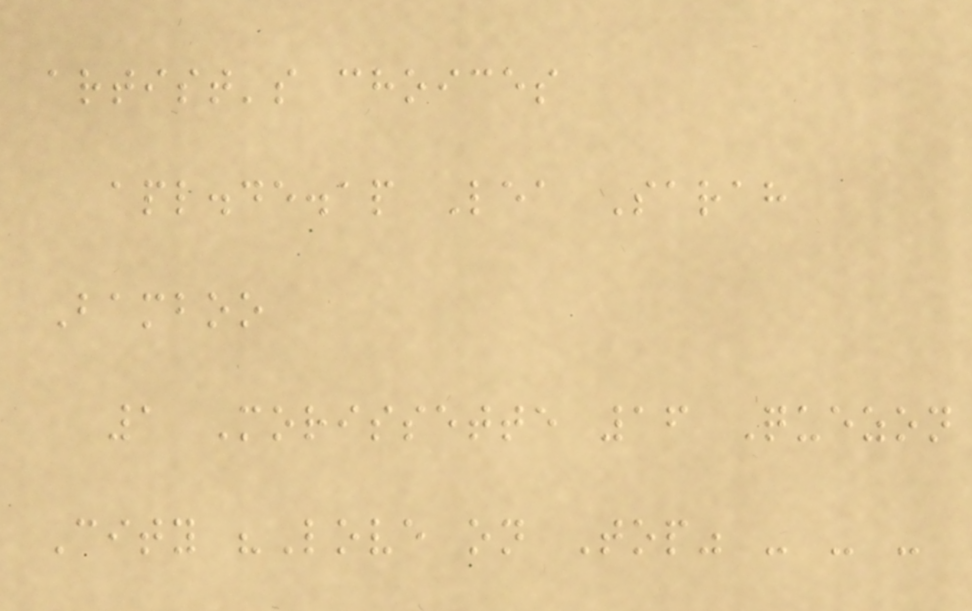artist's choices
apl.de.ap Lea Sarah
Bamboo
1 Morissette 16 Quezon
City "Love on Top" - - -
